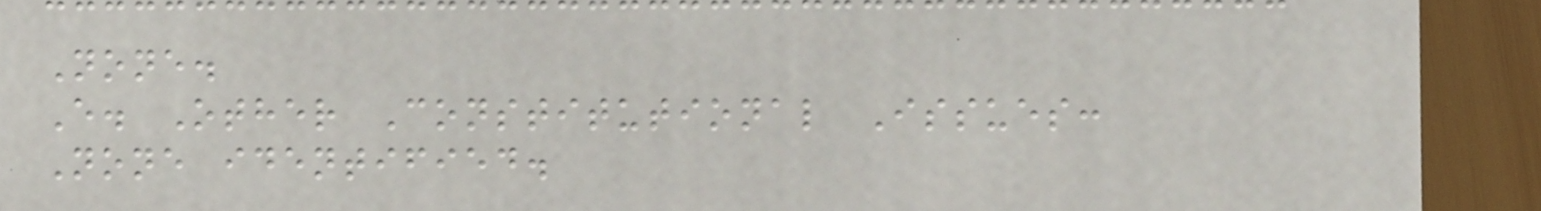None.
E. Other Constitutional Issues:
None identified.
